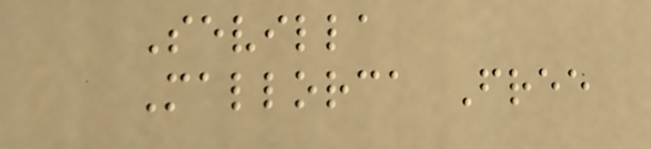Sevilla
Mallorca Free
